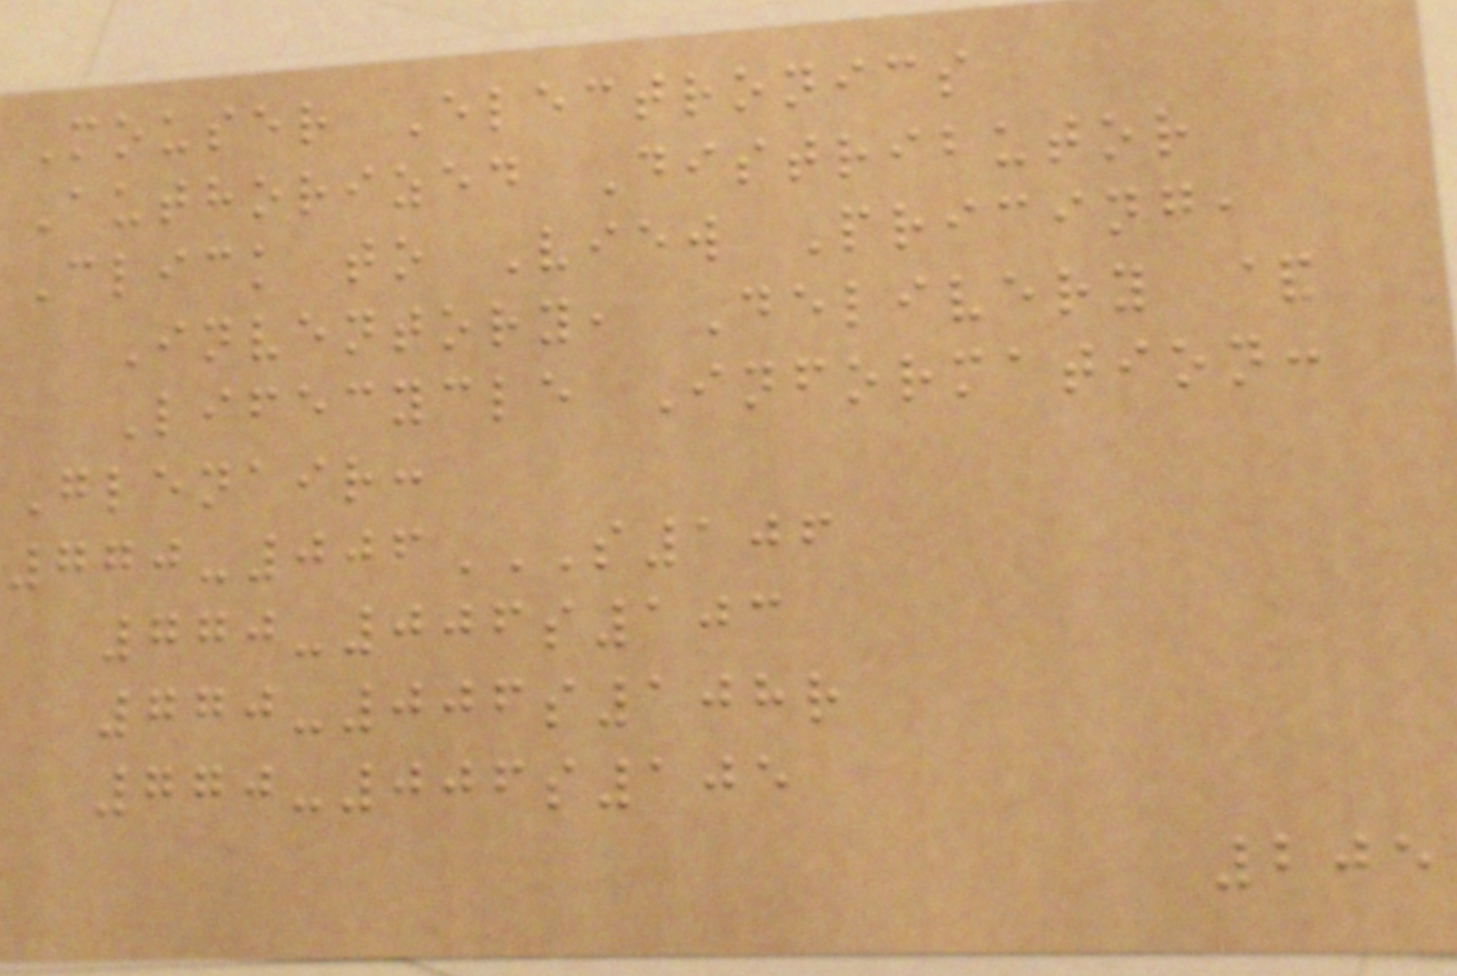Mouser Electronics
Authorized Distributor
Click to View Pricing,
Inventory, Delivery &
Lifecycle Information:
Glenair:
770-006S106
770-006S103
770-006S108R
770-006S105
205
